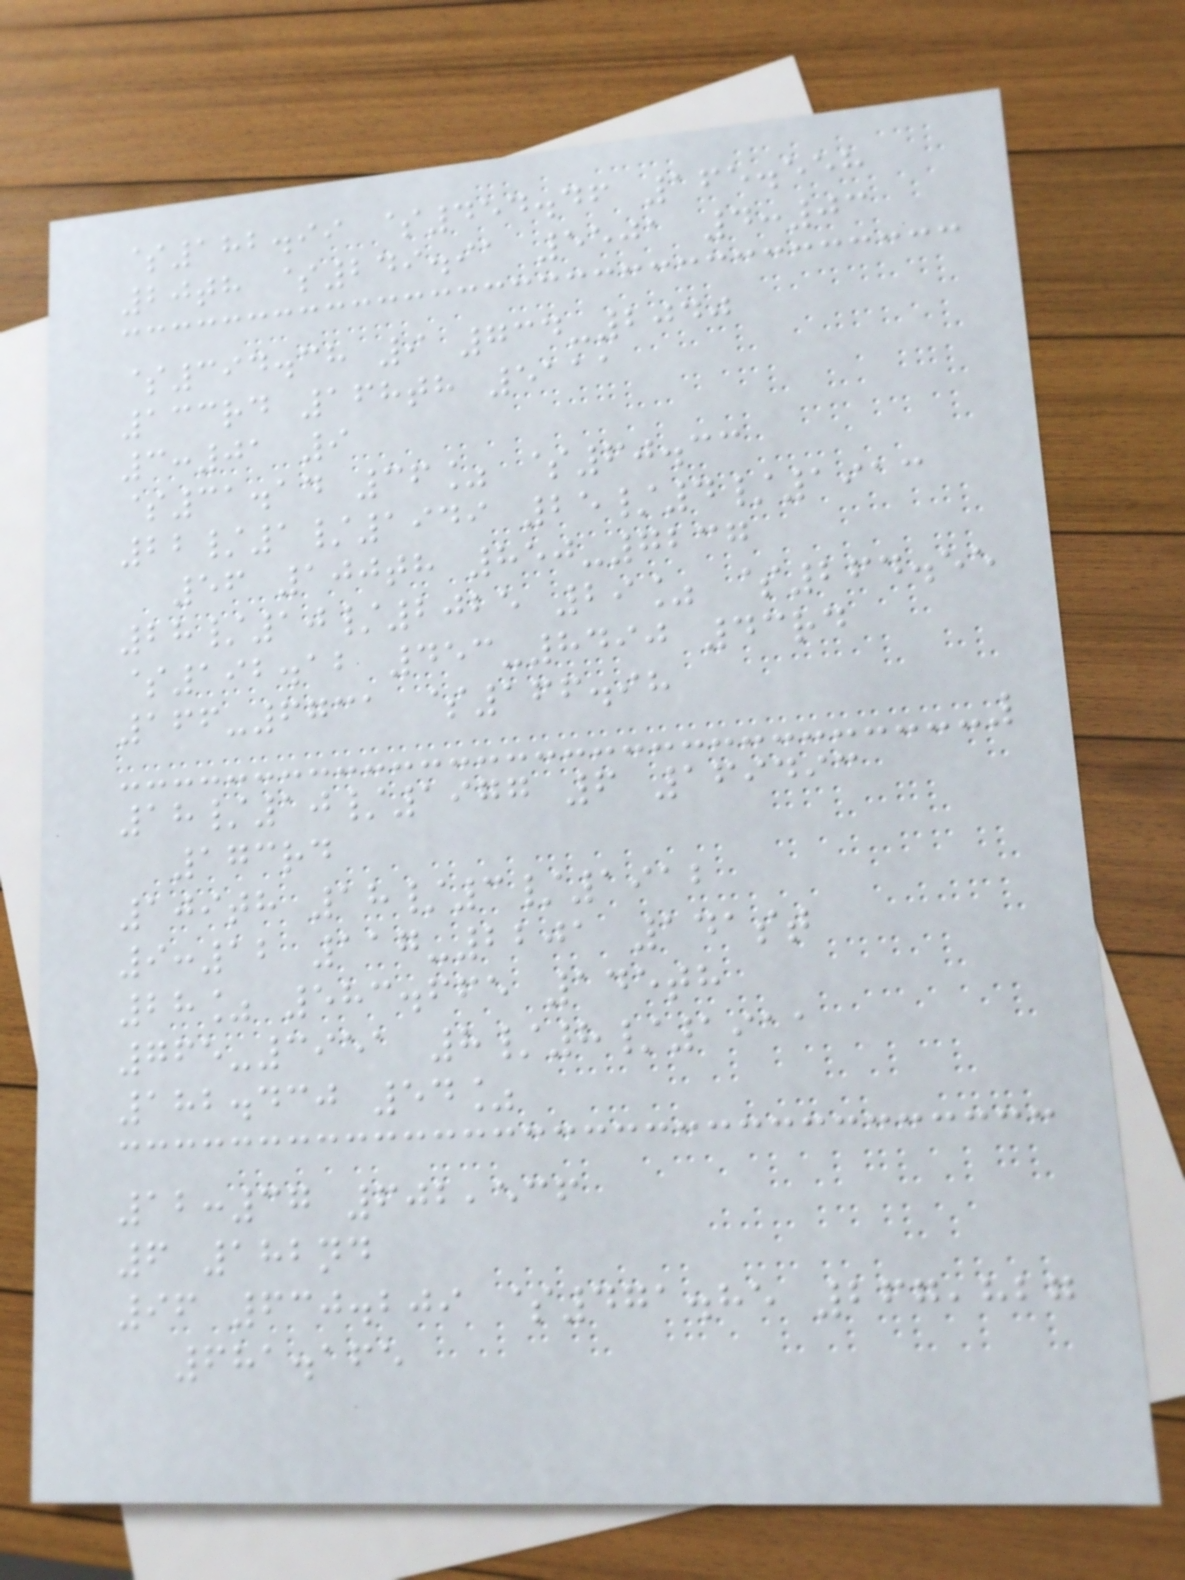$182.99 $454.46 165.558
20th $249.91 5501 4:03
$394.38 9 734-2040
133rd 168th 5111
3:01 9
$31.14 36% $60.33
22/1/1949 25/4/1913
56 100th 850-7237
28/10/2025 29% $264.55
$192.12 453-8490 43rd
166-6731 $166.98
18/10/1977 6 169493
173rd
109th 18/3/1912
9:12 117-2201 141st
28% 583.665 145th
765-3951 8/8/1911
182.430 54%
12:37 602,536
6 182nd
96 630.209 $471.85 267,827
681.165
